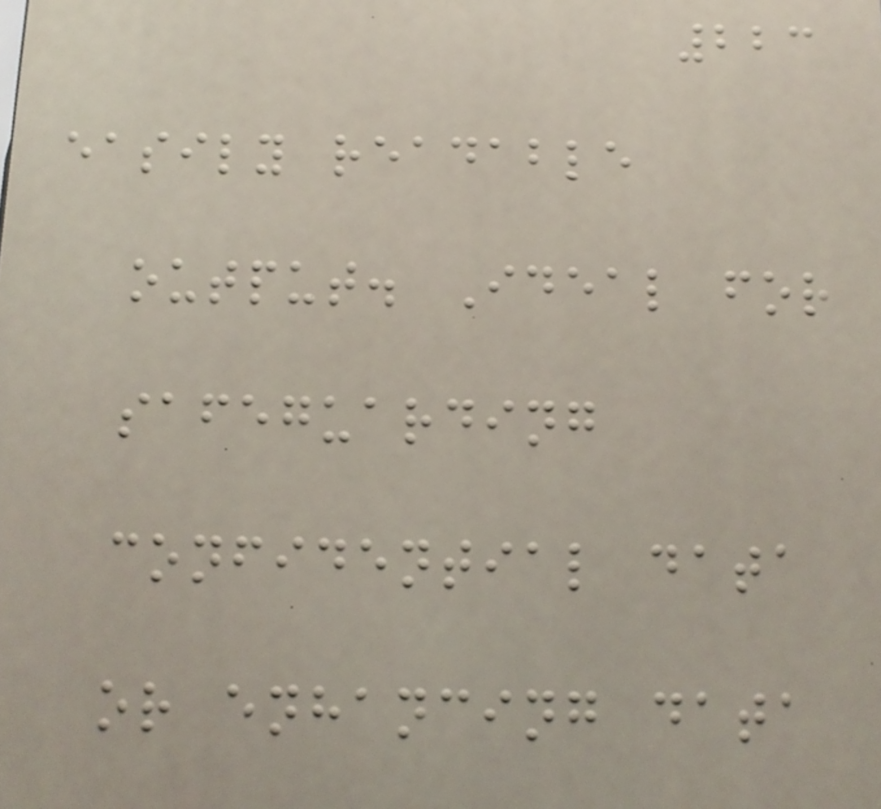223
easily readable
output. Ideal for
safeguarding
confidential data
or enhancing data
